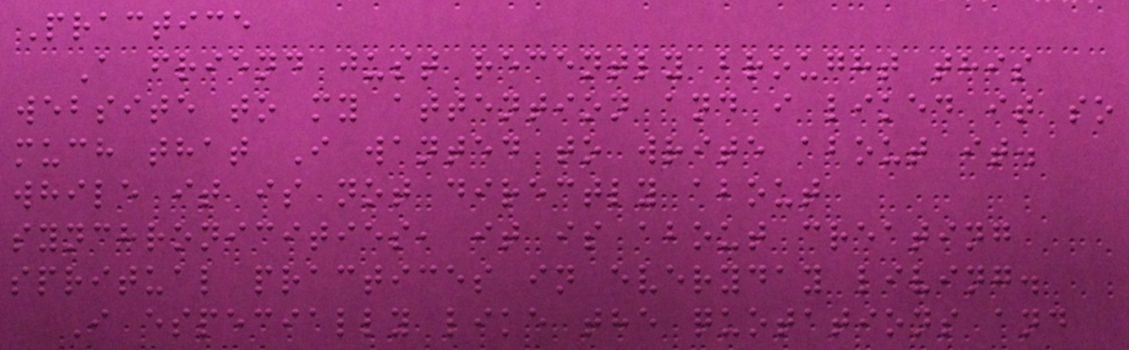Practice
A friend just recently brought this
website to my attention and i liked it so
much that I wanted to write about it.
while it is not directly about
synchronicities, it is about creating
spritual practices in everyday living.
I especially like the quotations and
